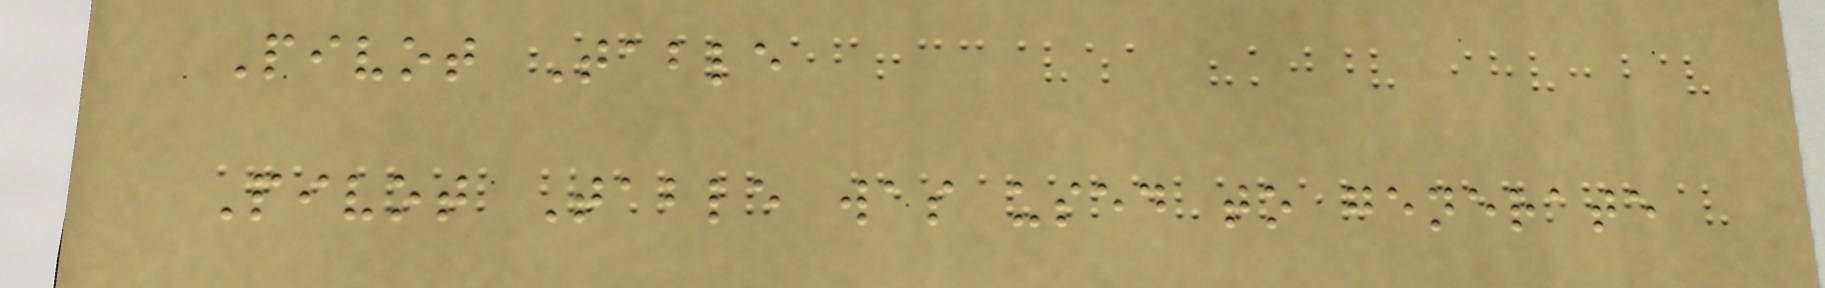Pivot Table
Pivot Table was used to generate
